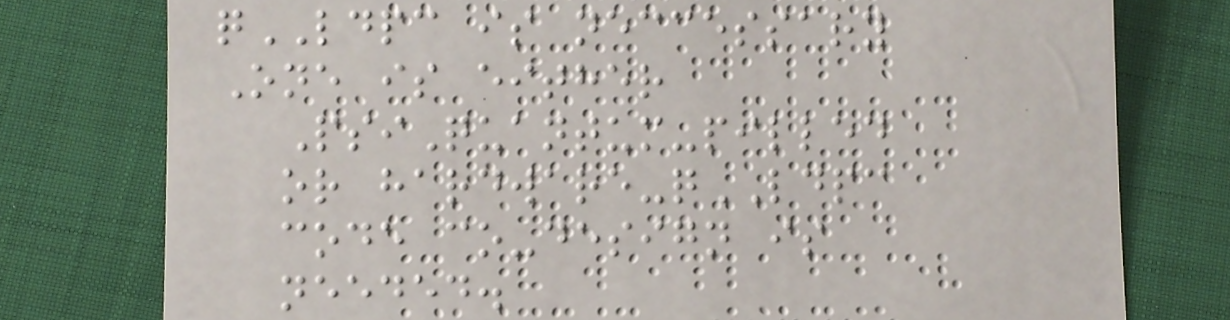qLDPC is neccessary
One is either
PsiQuantum-pilled
or hardware-qLDPC
code co-design is
needed.
